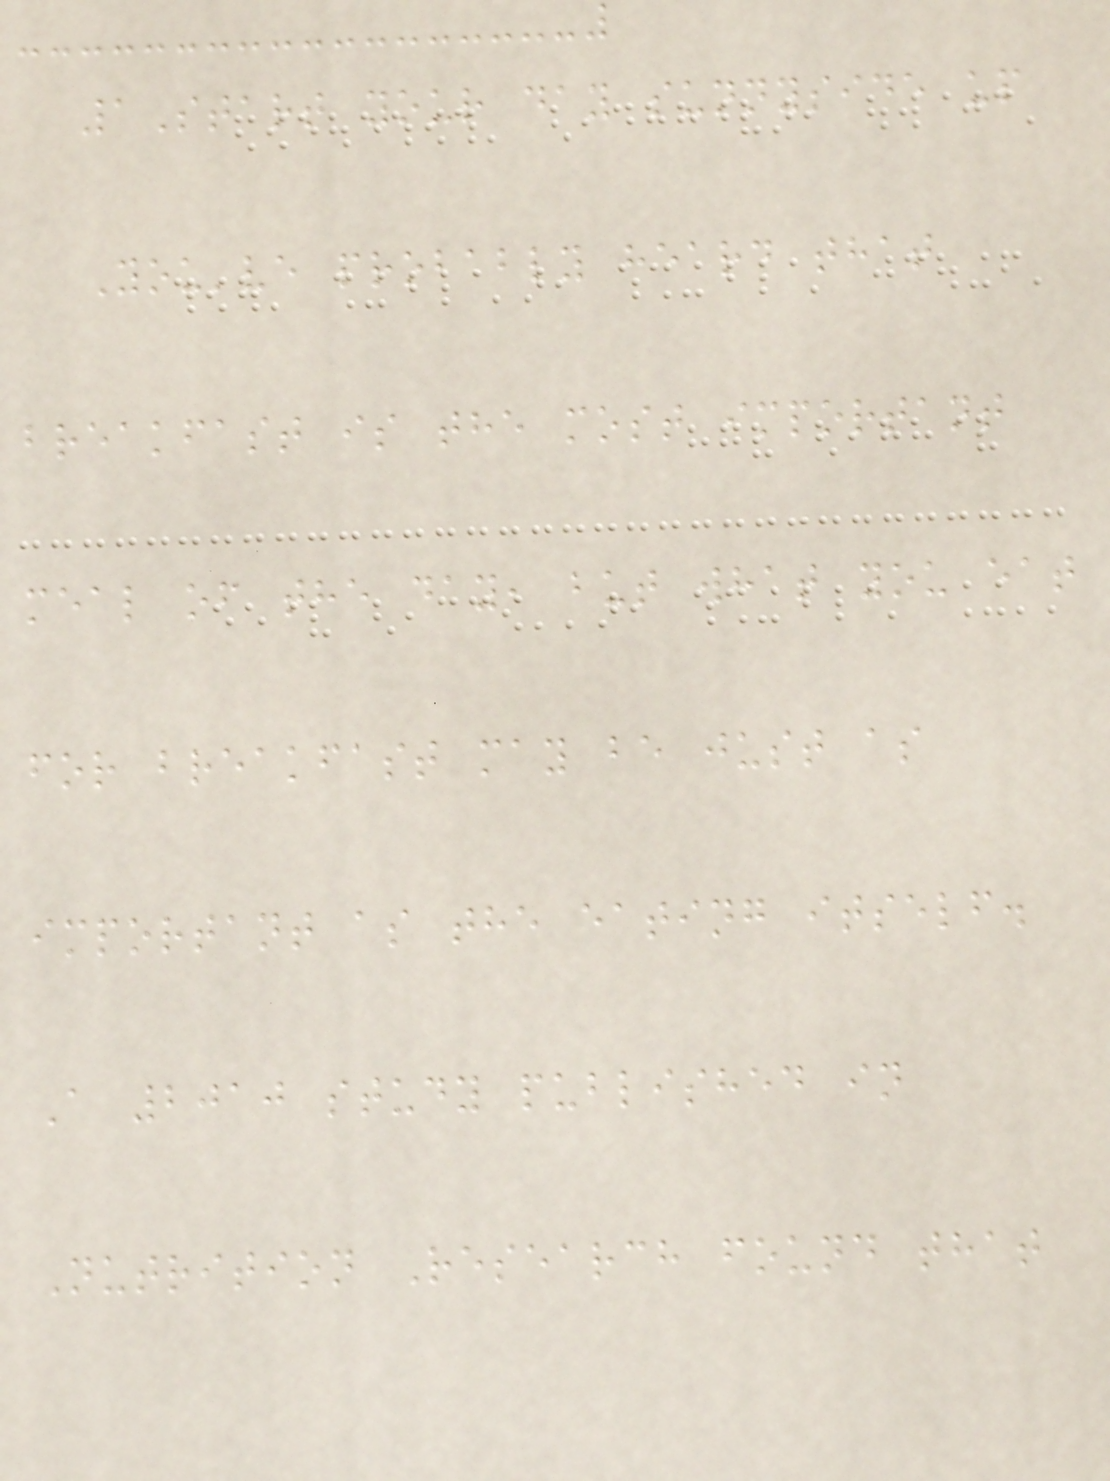1Start your day sunnyside up
You've probably heard that
breakfast is the most important
meal of the day, but what you eat
for breakfast may be just as
important as the eating itself.
A 2010 study published in
Nutrition Research found that
